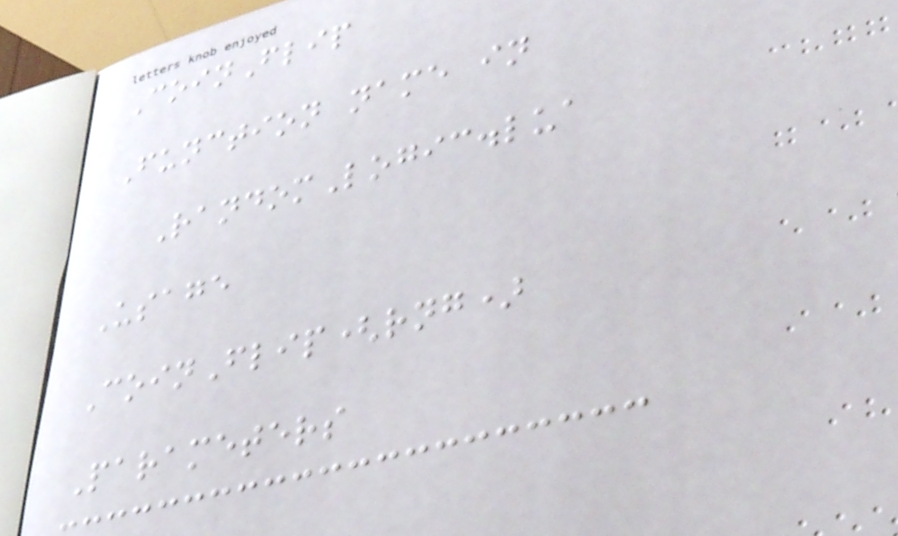CoinFlip
Function name in
RandomLogic.lua
Usage
CoinFlip(rng)
Parameters
